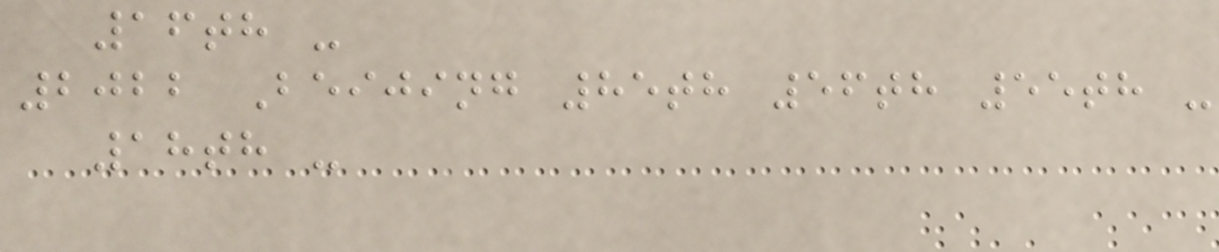16th -
2022 Beijing 85th 56th 55th -
18th -
